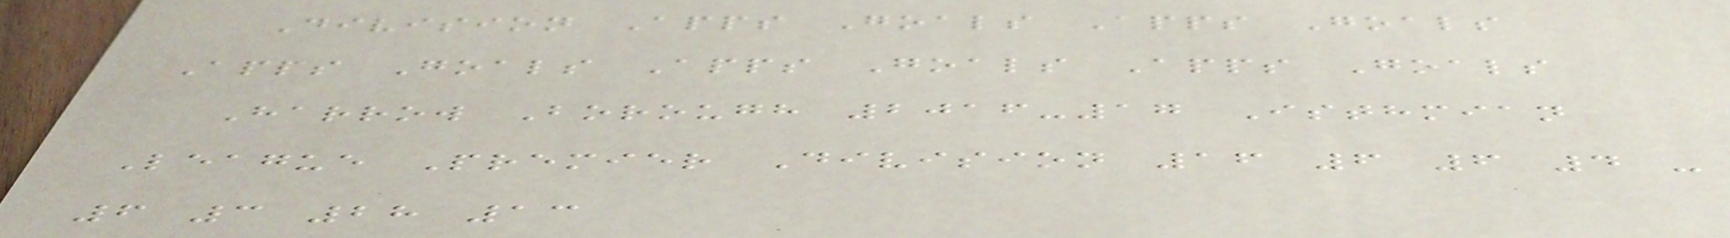Division Apps Goals Apps Goals
Apps Goals Apps Goals Apps Goals
Harrow Borough 2016-17 Isthmian
League Premier Division 16 6 6 4 -
6 3 28 13
